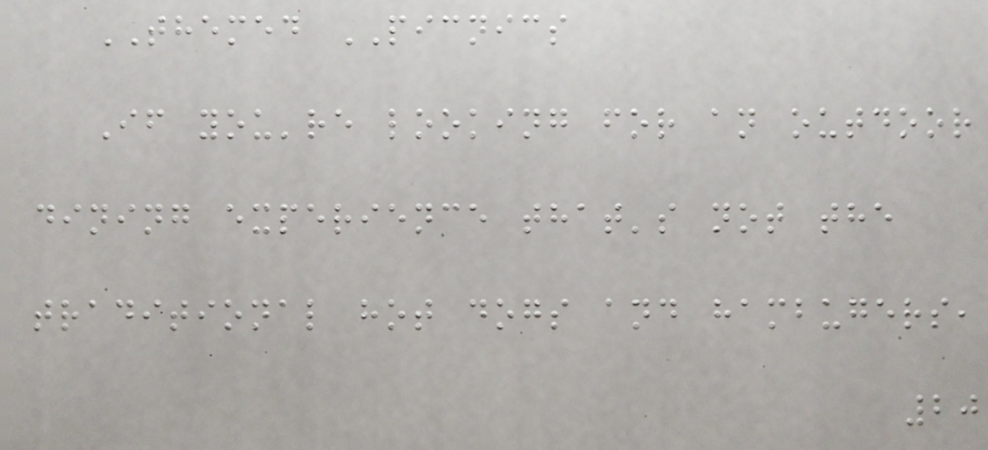THEMED PICNICS
If you're looking for an outdoor
dining experience that's not the
traditional hot dogs and hambugers,
20
